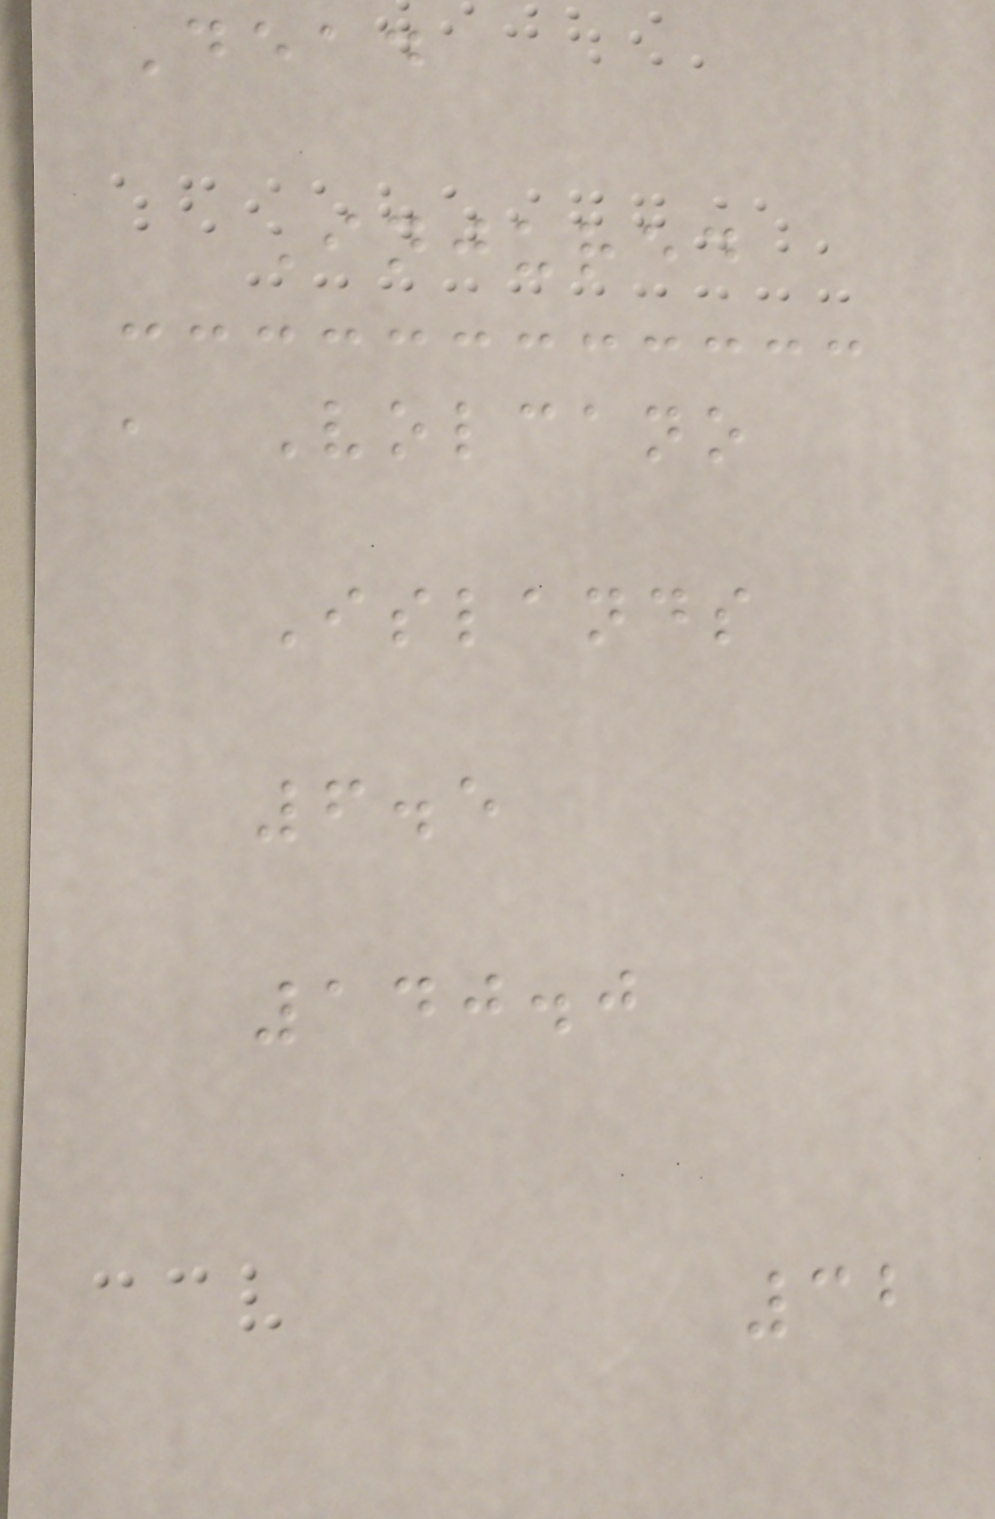Dead
Injured
, Volcano
Islands
6.5
140.0
32
